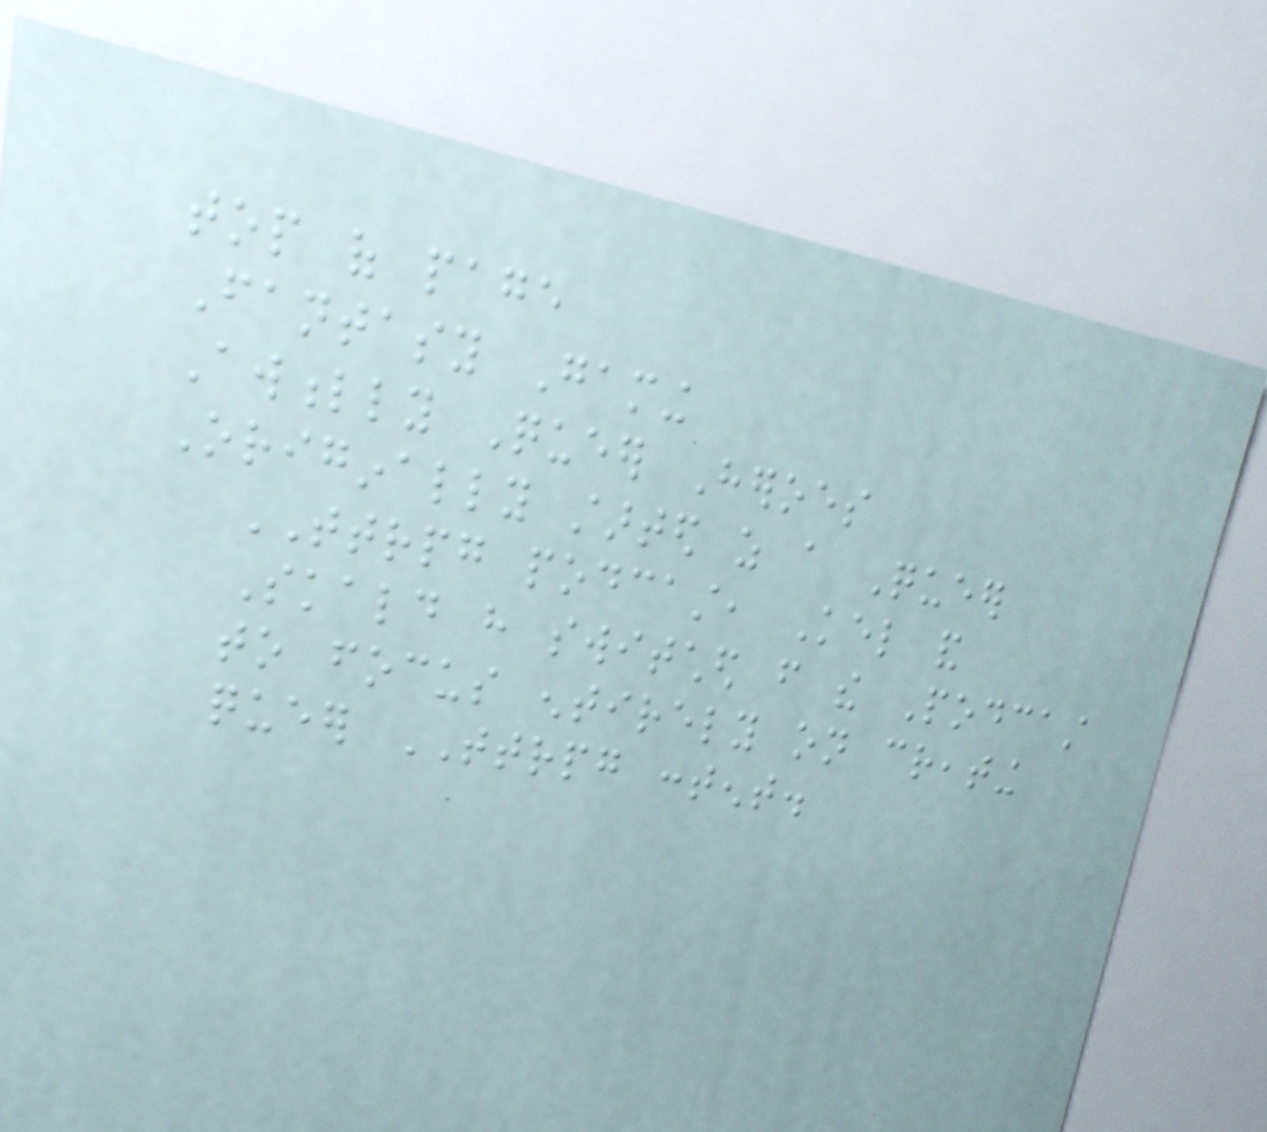top of page
Fantasy Gaming
Awfully Queer Heroes
Originally started as a Queer
TTRPG podcast, Kel and
Skald have switched from the Podcast
to focus entirely on creating
queer TTRPG content.
